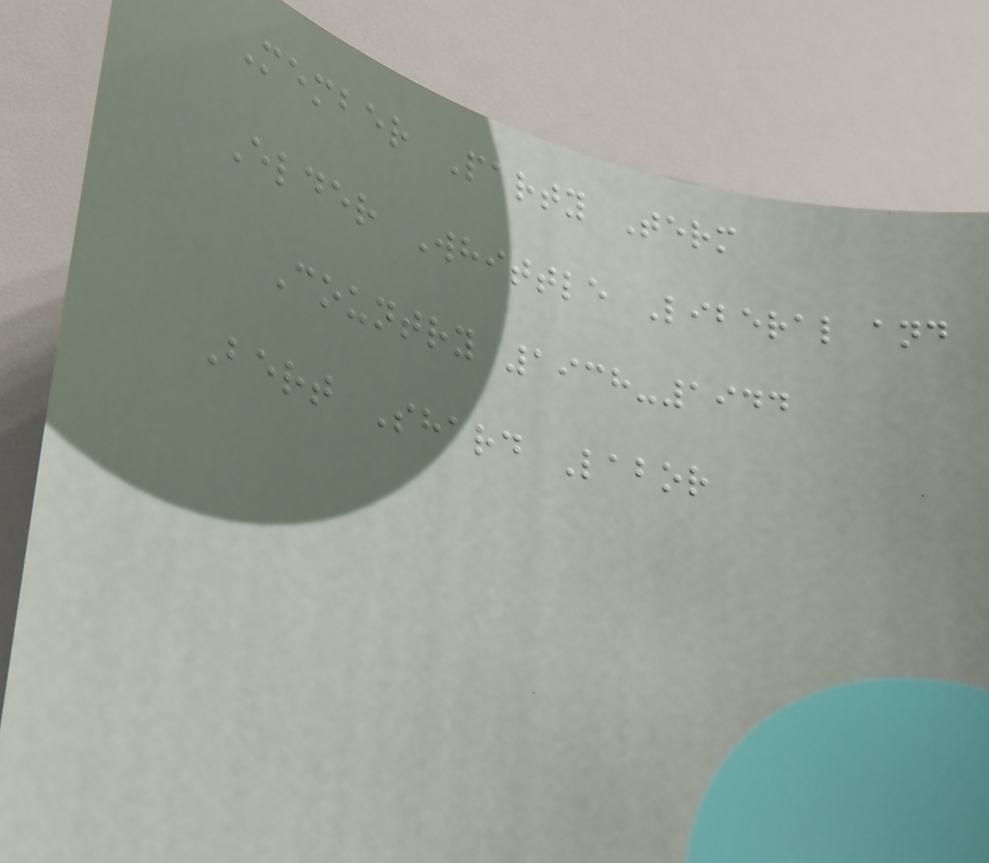Member Party Term
Elder Whittle Liberal and
Country 1938-1944
Bert Shard Labor
